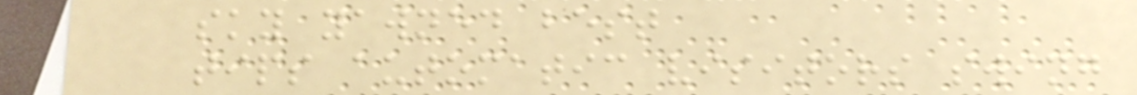sky yawned best
tips automatic visitors swing
